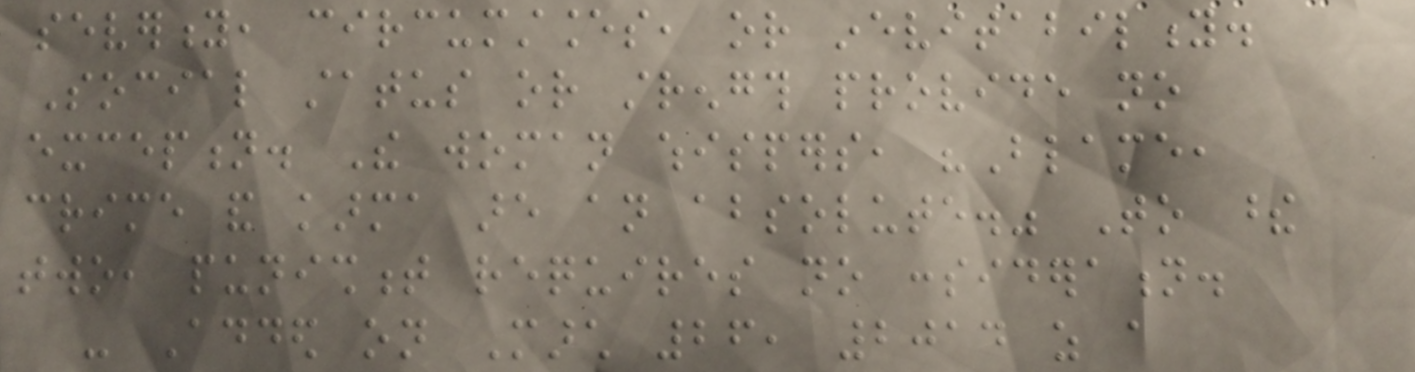severity, circumstances, or inevitability.
Social status or strength provide no
exception. The woman whispers, "Blame,
crime and karma are an absolute." To these
two, punishment requires no consideration.
- Added on March 26, 2014 as a
